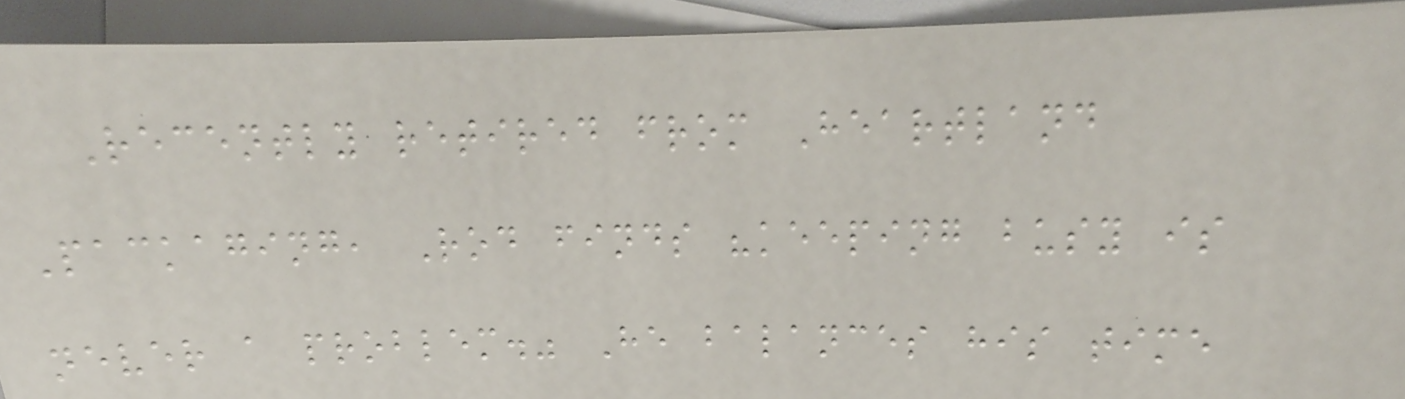Recently retired from Heartland
Packaging, Rod finds "keeping busy is
never a problem." He balances his time
